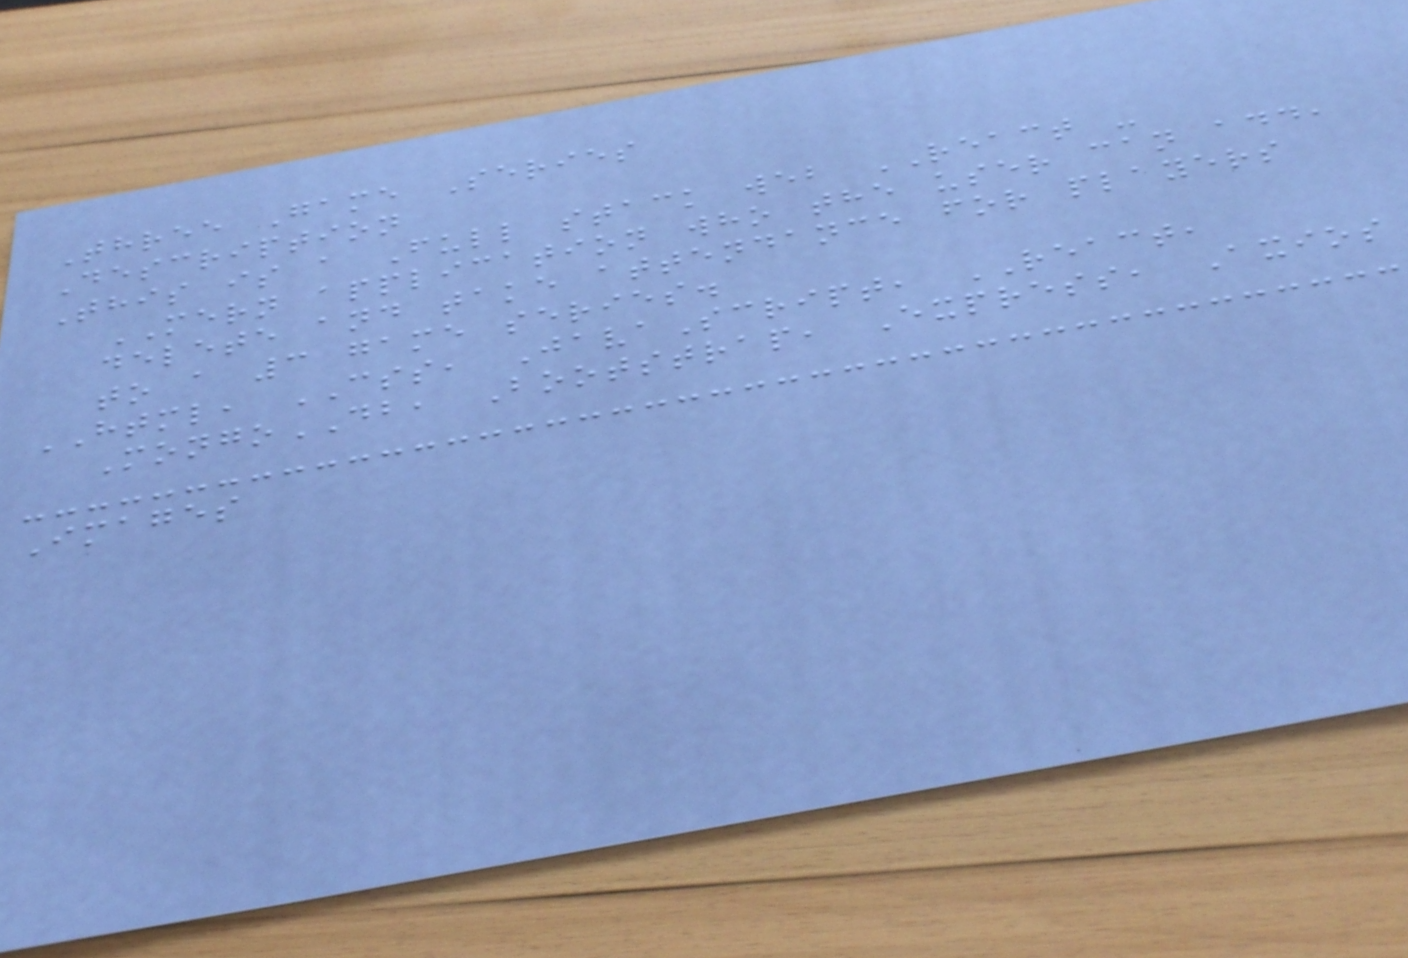Three Game Series
Description
This is a Full stack web REACT -
MERN application who the user can add,
delete and take attendance for players
to a 3 game series.
HTML, CSS, JavaScript, REACT,
MongoDB, Bootstrap, Express, Axios
Images
